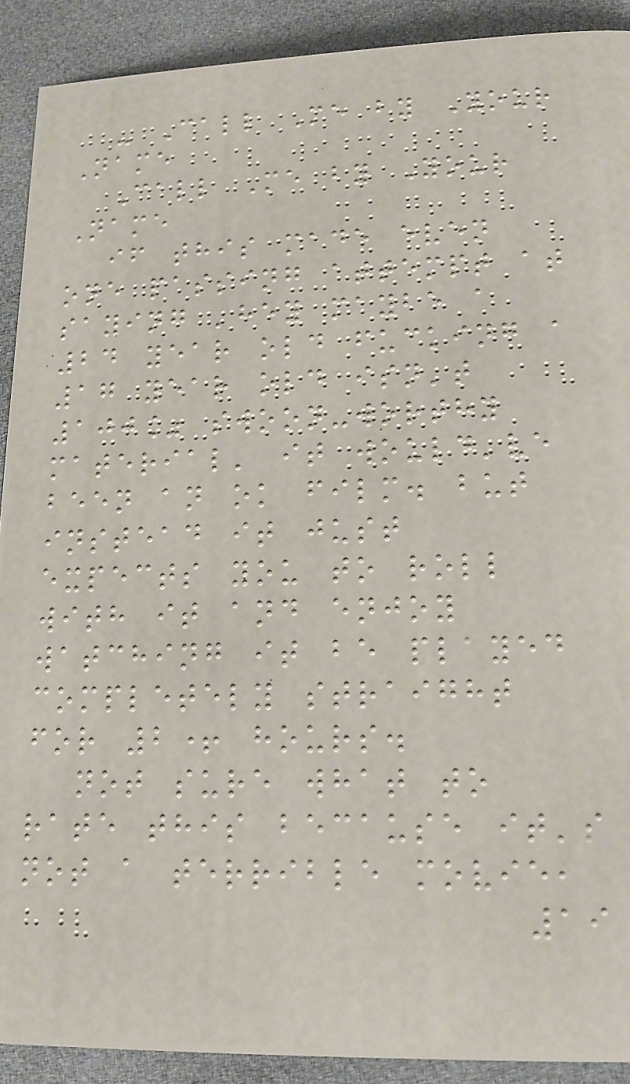- Call Me by Your
Name
Call Me by Your
Name
if this made even
one passing attempt at
saying 'hey maybe a
24 year old fucking a
17 year old isn't
100% swoon-worthy
material' it would've
been an ok film. but
instead it just
expects you to roll
with it and enjoy
watching it be played
completely straight
for 2+ hours.
not sure what to
rate this because it's
not a terrible movie,
19
